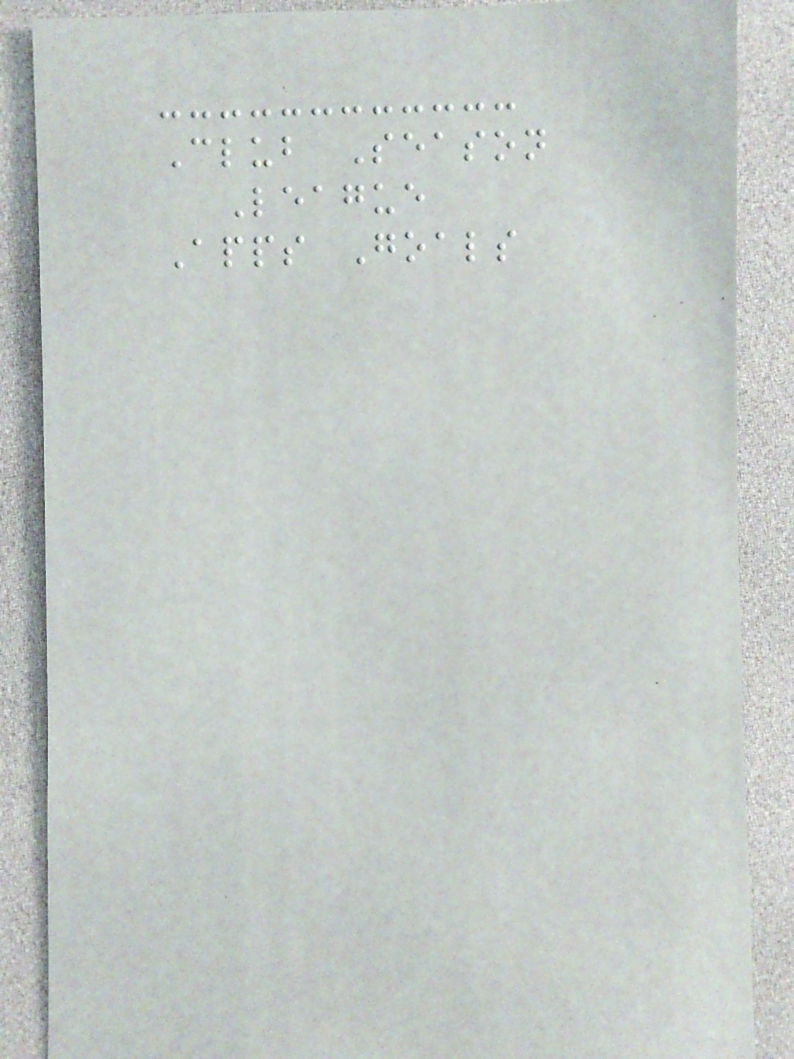Club Season
League
Apps Goals
